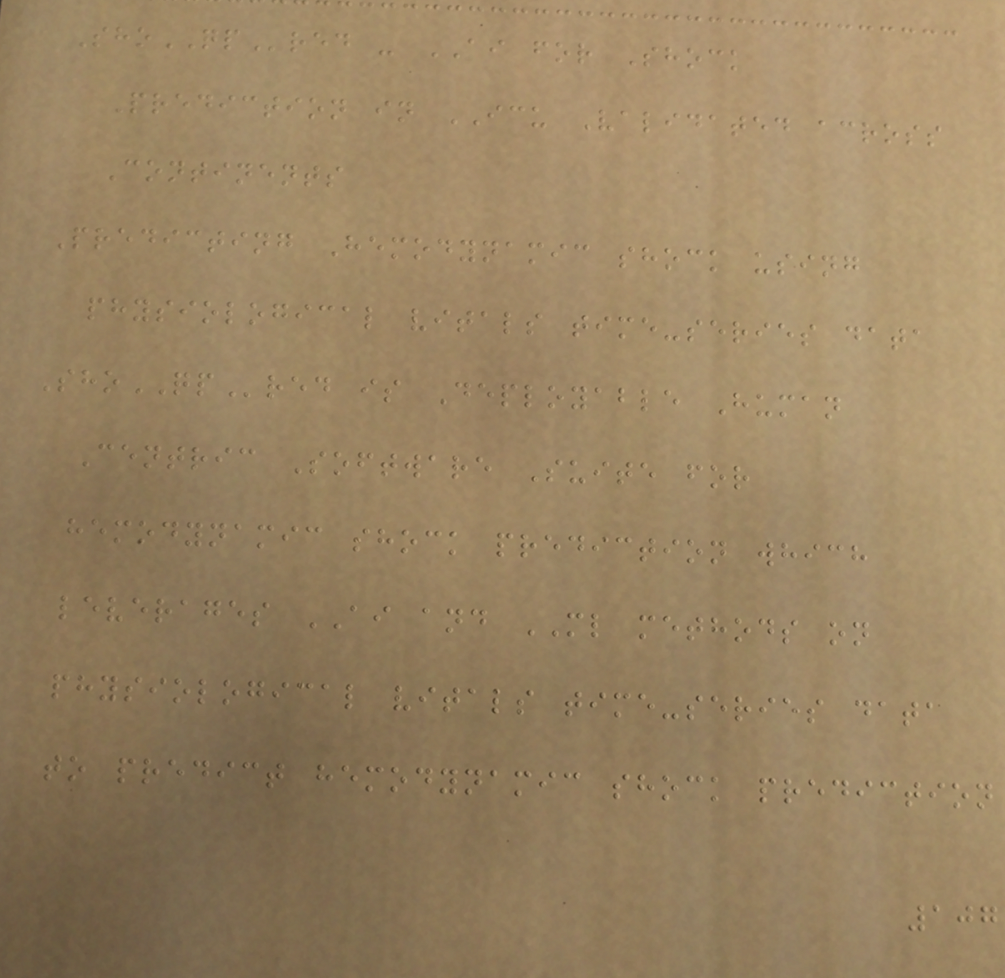ShoQPred - AI for Shock
Prediction in ICU Validated across
Continents
Predicting Hemodynamic shock using
physiological vitals time-series data
ShoQPred is Deployable Human
Centric Software Suite for
hemodynamic shock prediction which
leverages AI and ML methods on
physiological vitals time-series data
to predict hemodynamic shock prediction
107
